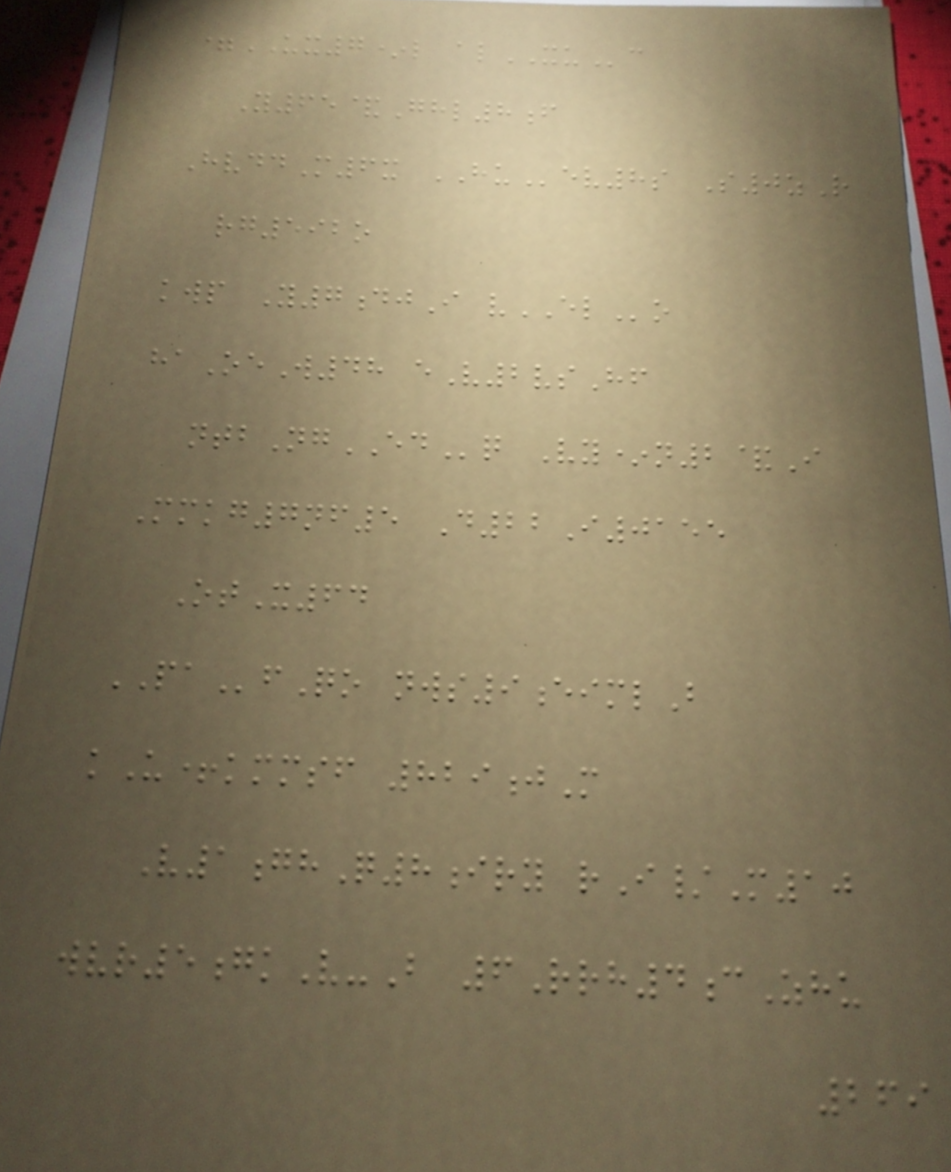=UX7*l alXUc
Y65&Ghl8f
HvddM6x HUev8s S0zR
rg592o
kwp Y7djI vELo
haOeW48 eV2vsHf
ntbNgEDq Vy*n2&I
Mmkg7nf5 D22I0155
OtX64
PAfQo nws9eimlB
kU+kmmsf 829jM
V1ghQ8iry rI/M10
wvr5gkV-B 6Rrh4cZhu
269
